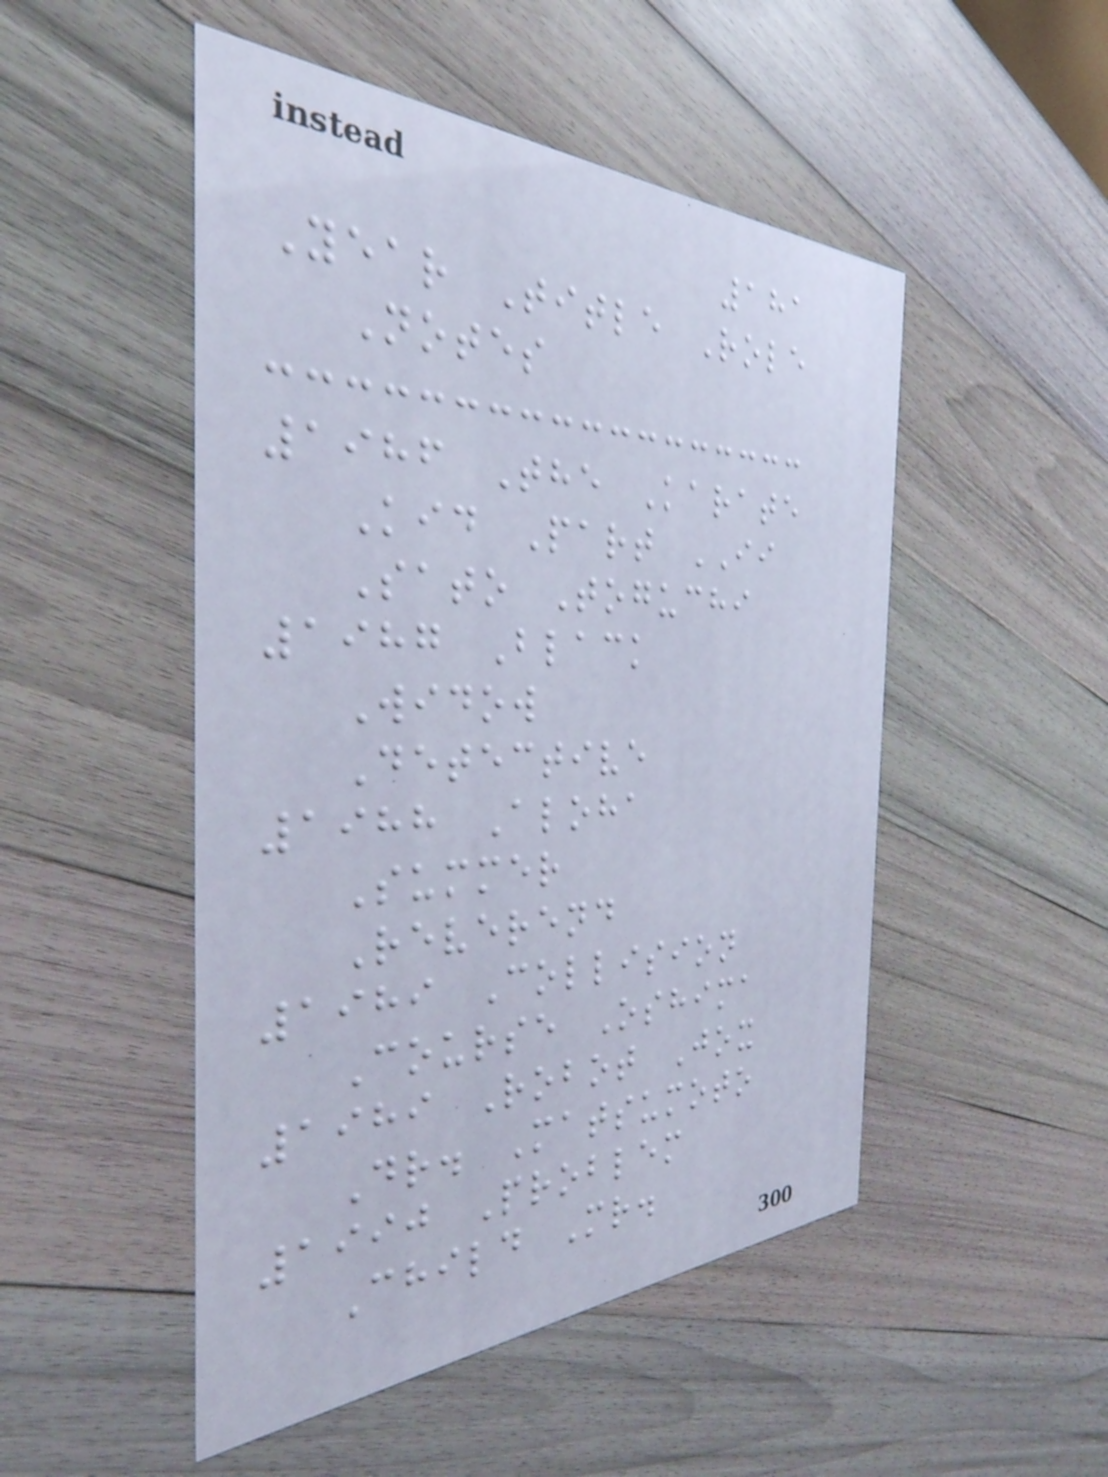181
Year Title Role
Notes
1986 The Karate
Kid Part II
Sato Toguchi
1987 Black
Widow
Detective
1988 Aloha
Summer
Reverend
1989 Collision
Course Oshima
1989 Robot Jox
Dr. Matsumoto
1990 Problem
Child Mr.
